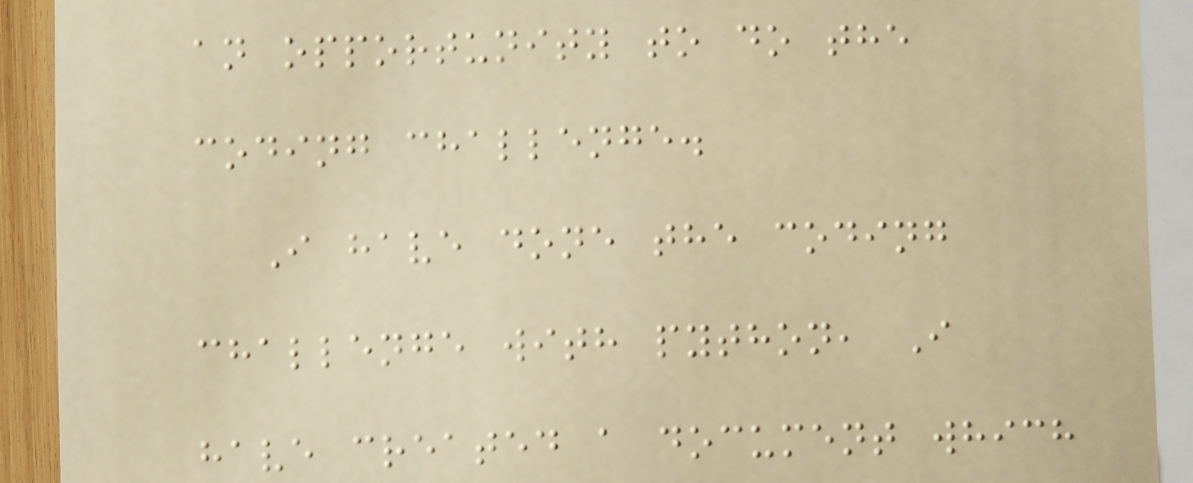an opportunity to do the
coding challenge.
I have done the coding
challenge with python, I
have created a document which
